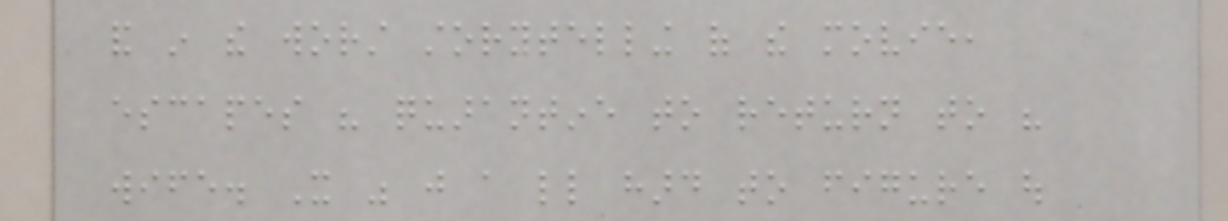and in the worst storytelling of the movie,
escapes his quarantine to return to his
wife. It was just a little hard to figure out
